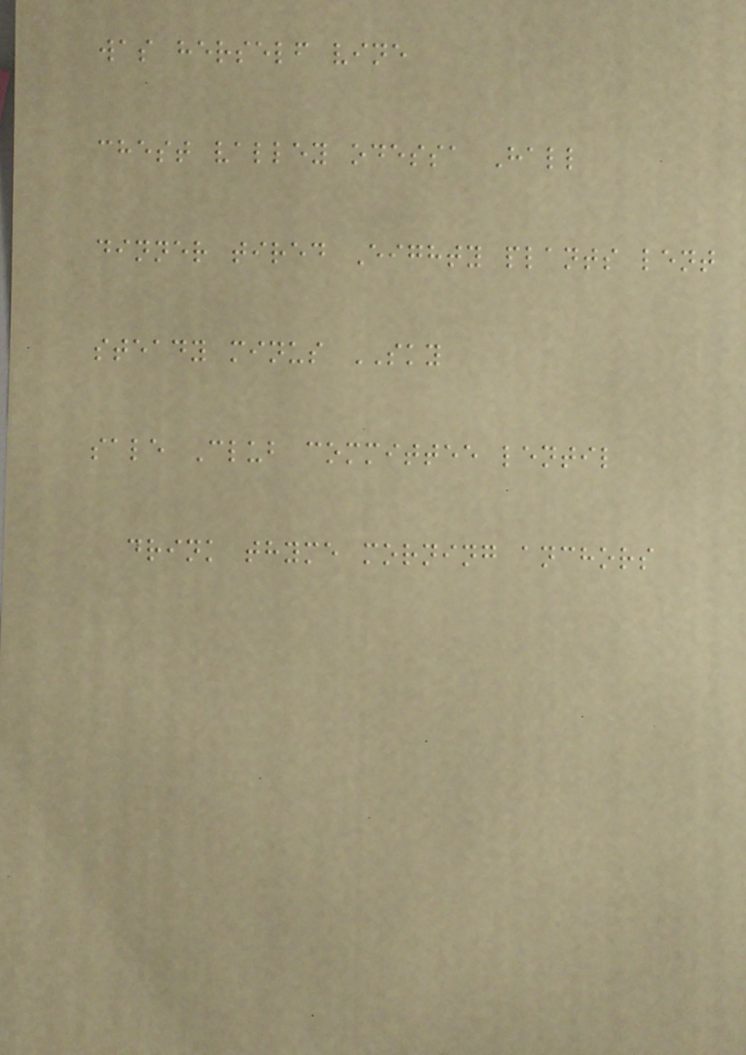was herself vine
chest valley odessa Hall
dinner tired Eighty plants lent
steady minus SKY
sale Club committee lentil
drink thyme morning anchors
